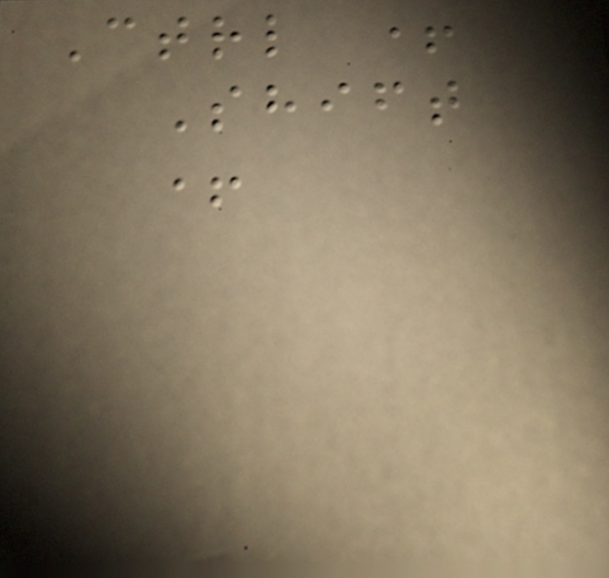Ctrl +
Shift
+
